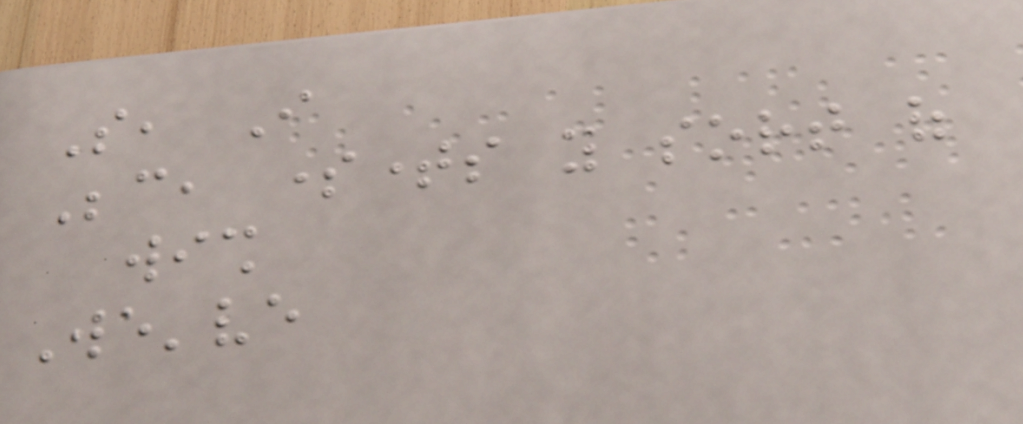So, I
Because, sometimes you sort of
wish
We've
